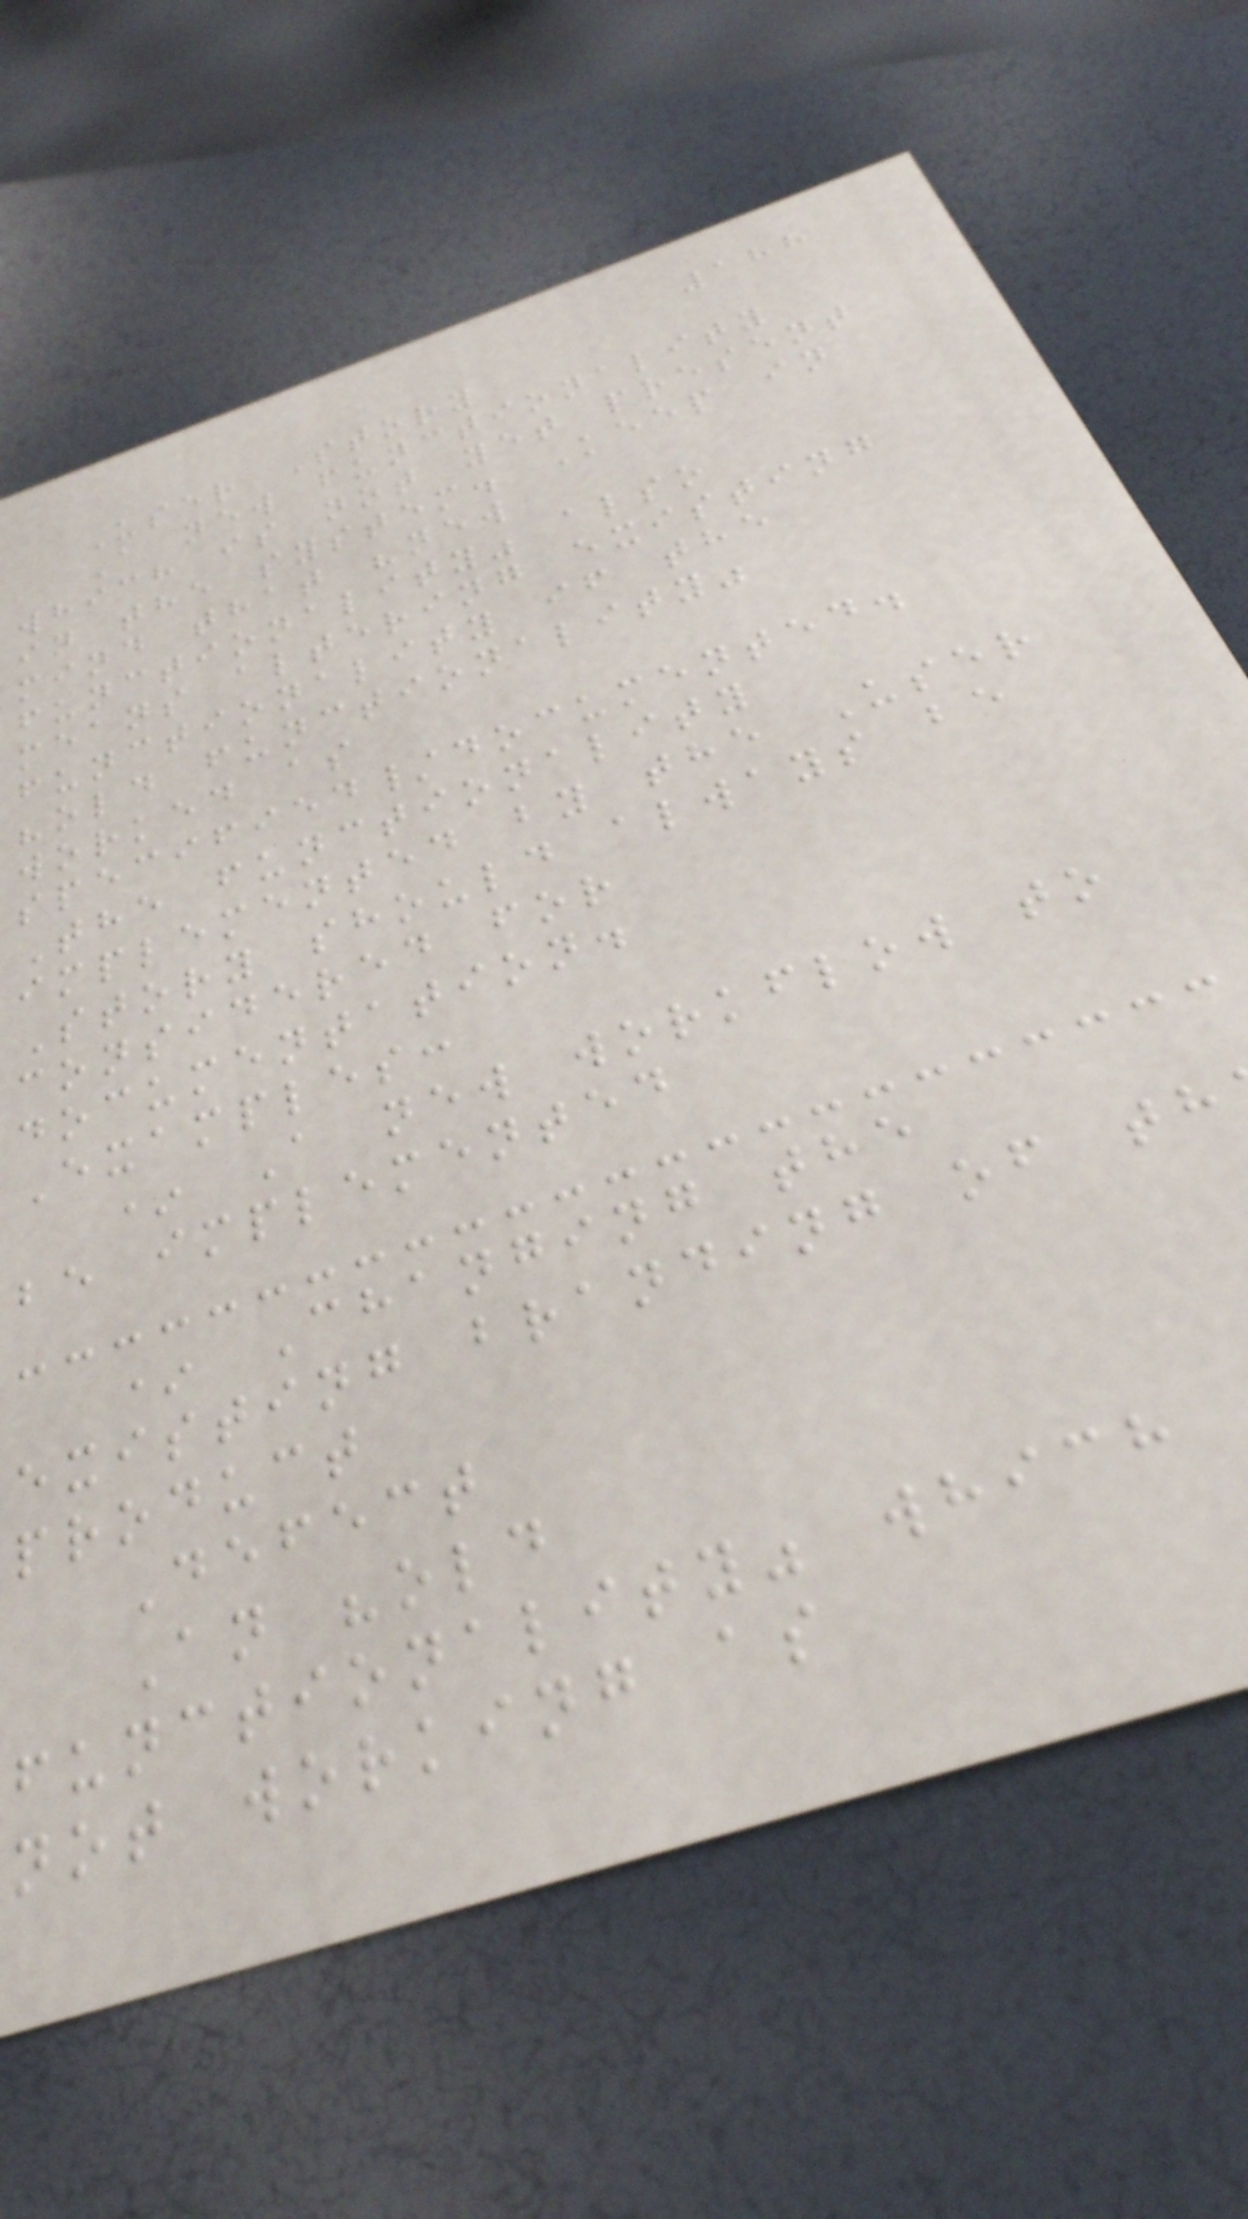188
User Story
A new functionality
which is not yet present
in the system. Keep in
mind that "new
functionality" also
means altering existing
functionality if the
"old functionality"
worked as
specified/documented.
The functionality
implemented by the User
Story should always be
considered for
documentation.
Examples:
* A new workflow to
be implemented
* Changing the
existing branding of th
product
Defect
An "old
functionality" which
not working as
